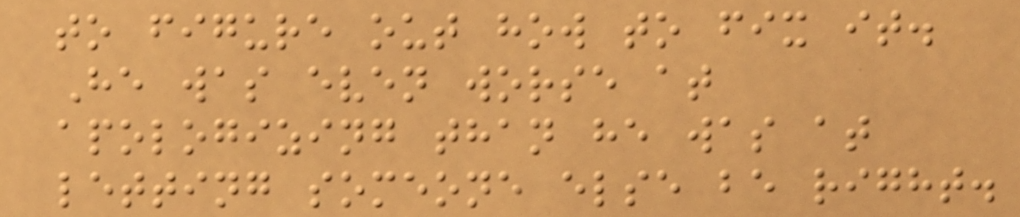to figure out how to fix it.
He was even worse at
apologizing than he was at
letting someone else be right.
